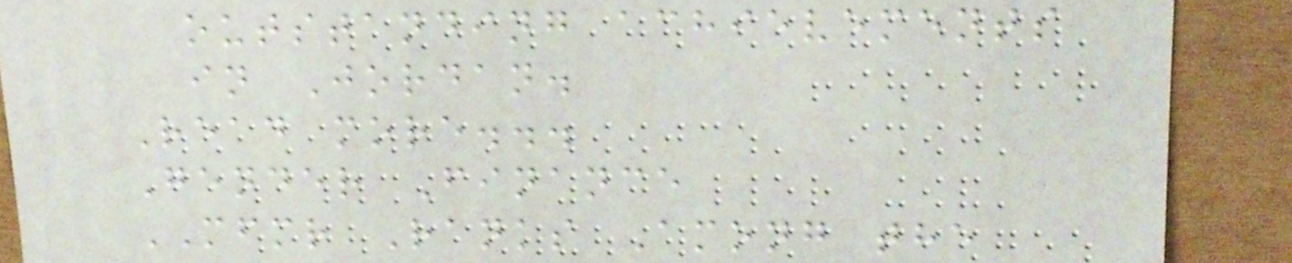outstanding achievements
in Jordan.
Read more...
Gender Finance
MFMR Ranks Among the
